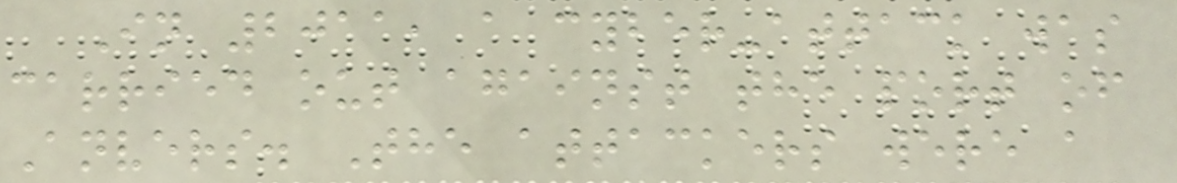In 2011, a cyber-attack was
carried out against the port of
Anvers. The attackers were a
